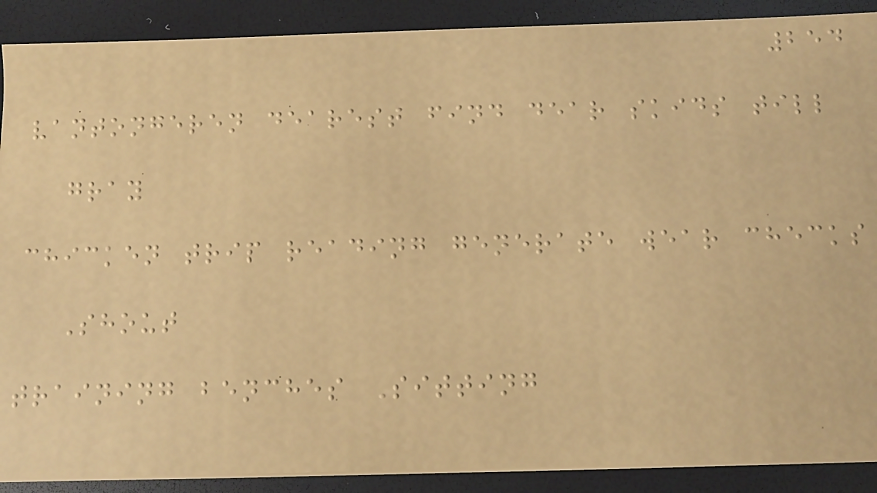254
vantongeren dearest find dear skids till
gray
chicken trip reading generate wear checks
Shout
training benches Sitting
